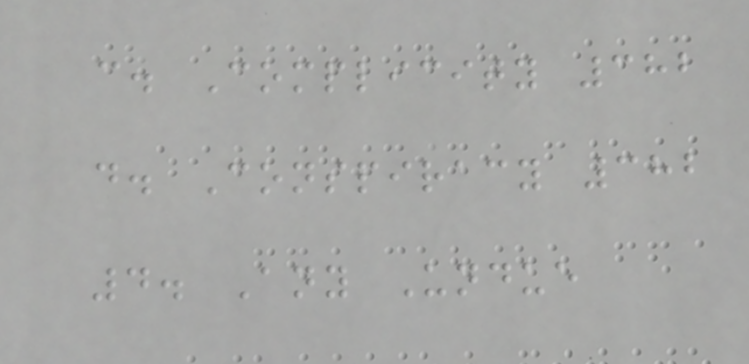c. Complicity 382
d. Conspiracy 382
4. Any Undue
